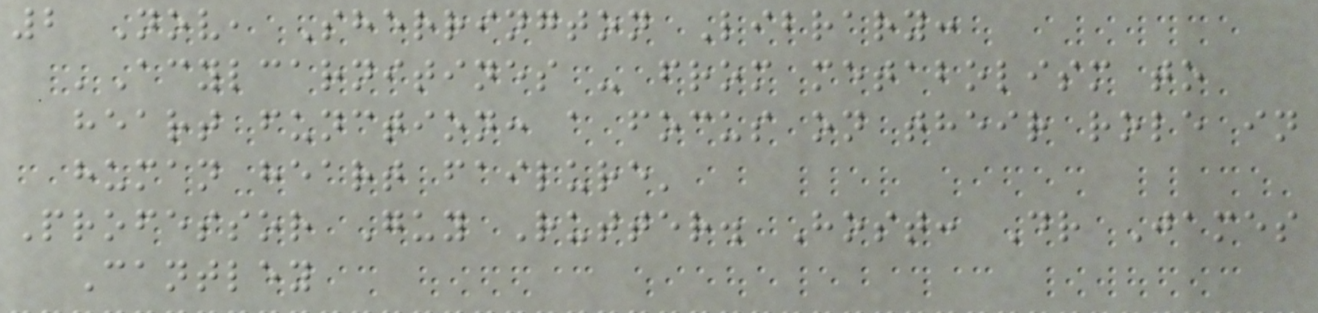2 Nov, Sherrington Library:
'Acylcarnitines - from metabolism to
heart function: a focus on their role in
human heart failure'
Professor Guy Rutter. Host: Dr James
Cantley
